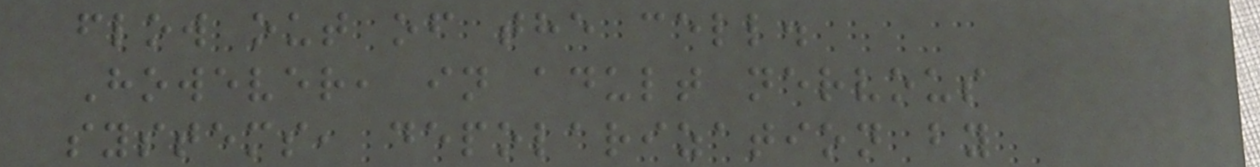flow out of the cell.
However, in adult nervous
systems, depolarization by
